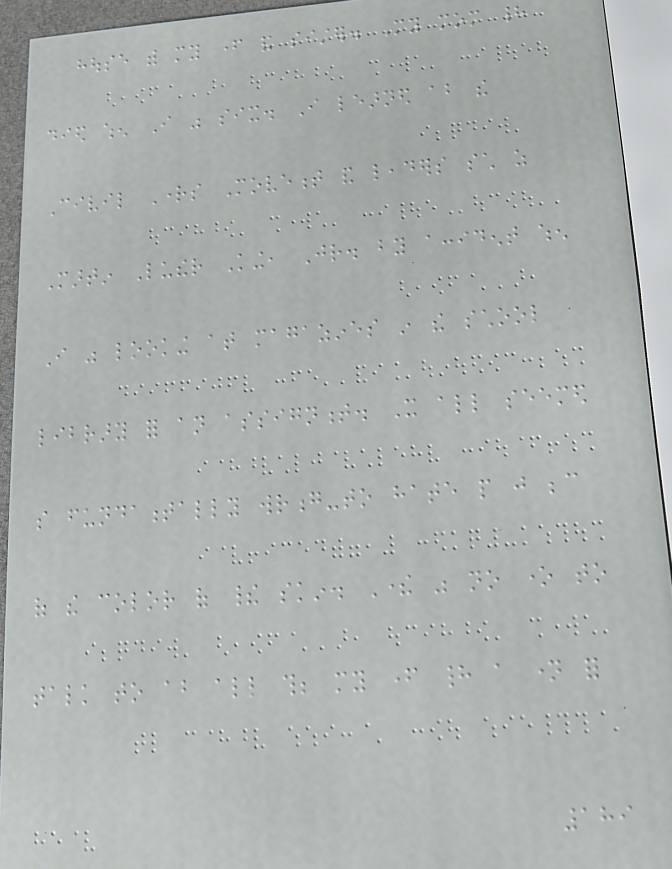house with my father and sister. My mom had
died when I was six. I learned about the
Civil Rights Movement and leaders such as
Martin Luther King, Jr. by accident when
I was looking at magazines in the school
library for an assignment. It all seemed
so fundamentally wrong-to hate people just because
of the color of their skin. There was no one to
talk to about all this; my father had a name for
189
